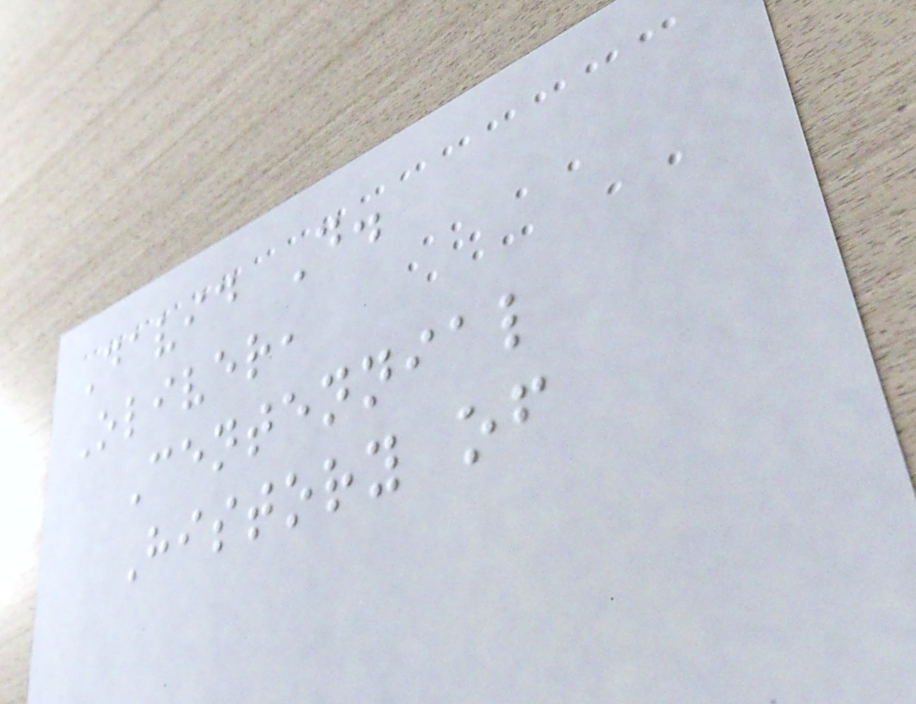David D.
Oliver,
Centennial
History of
